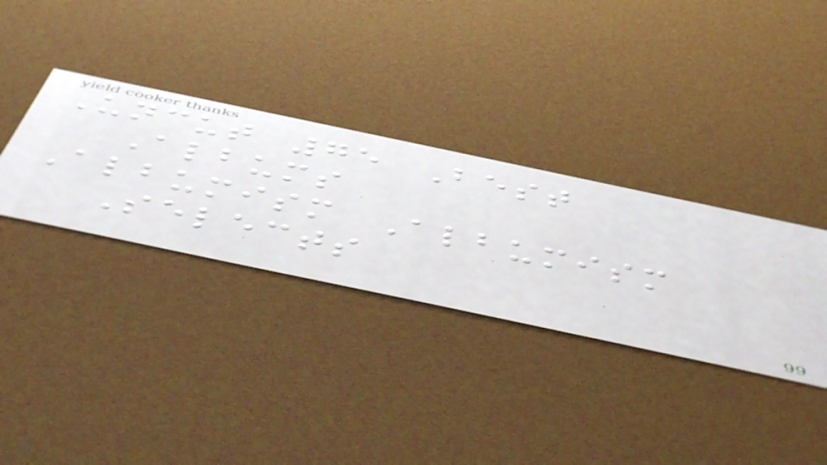Uncut 75 Best
Albums
Albumism Albumism
Selects
